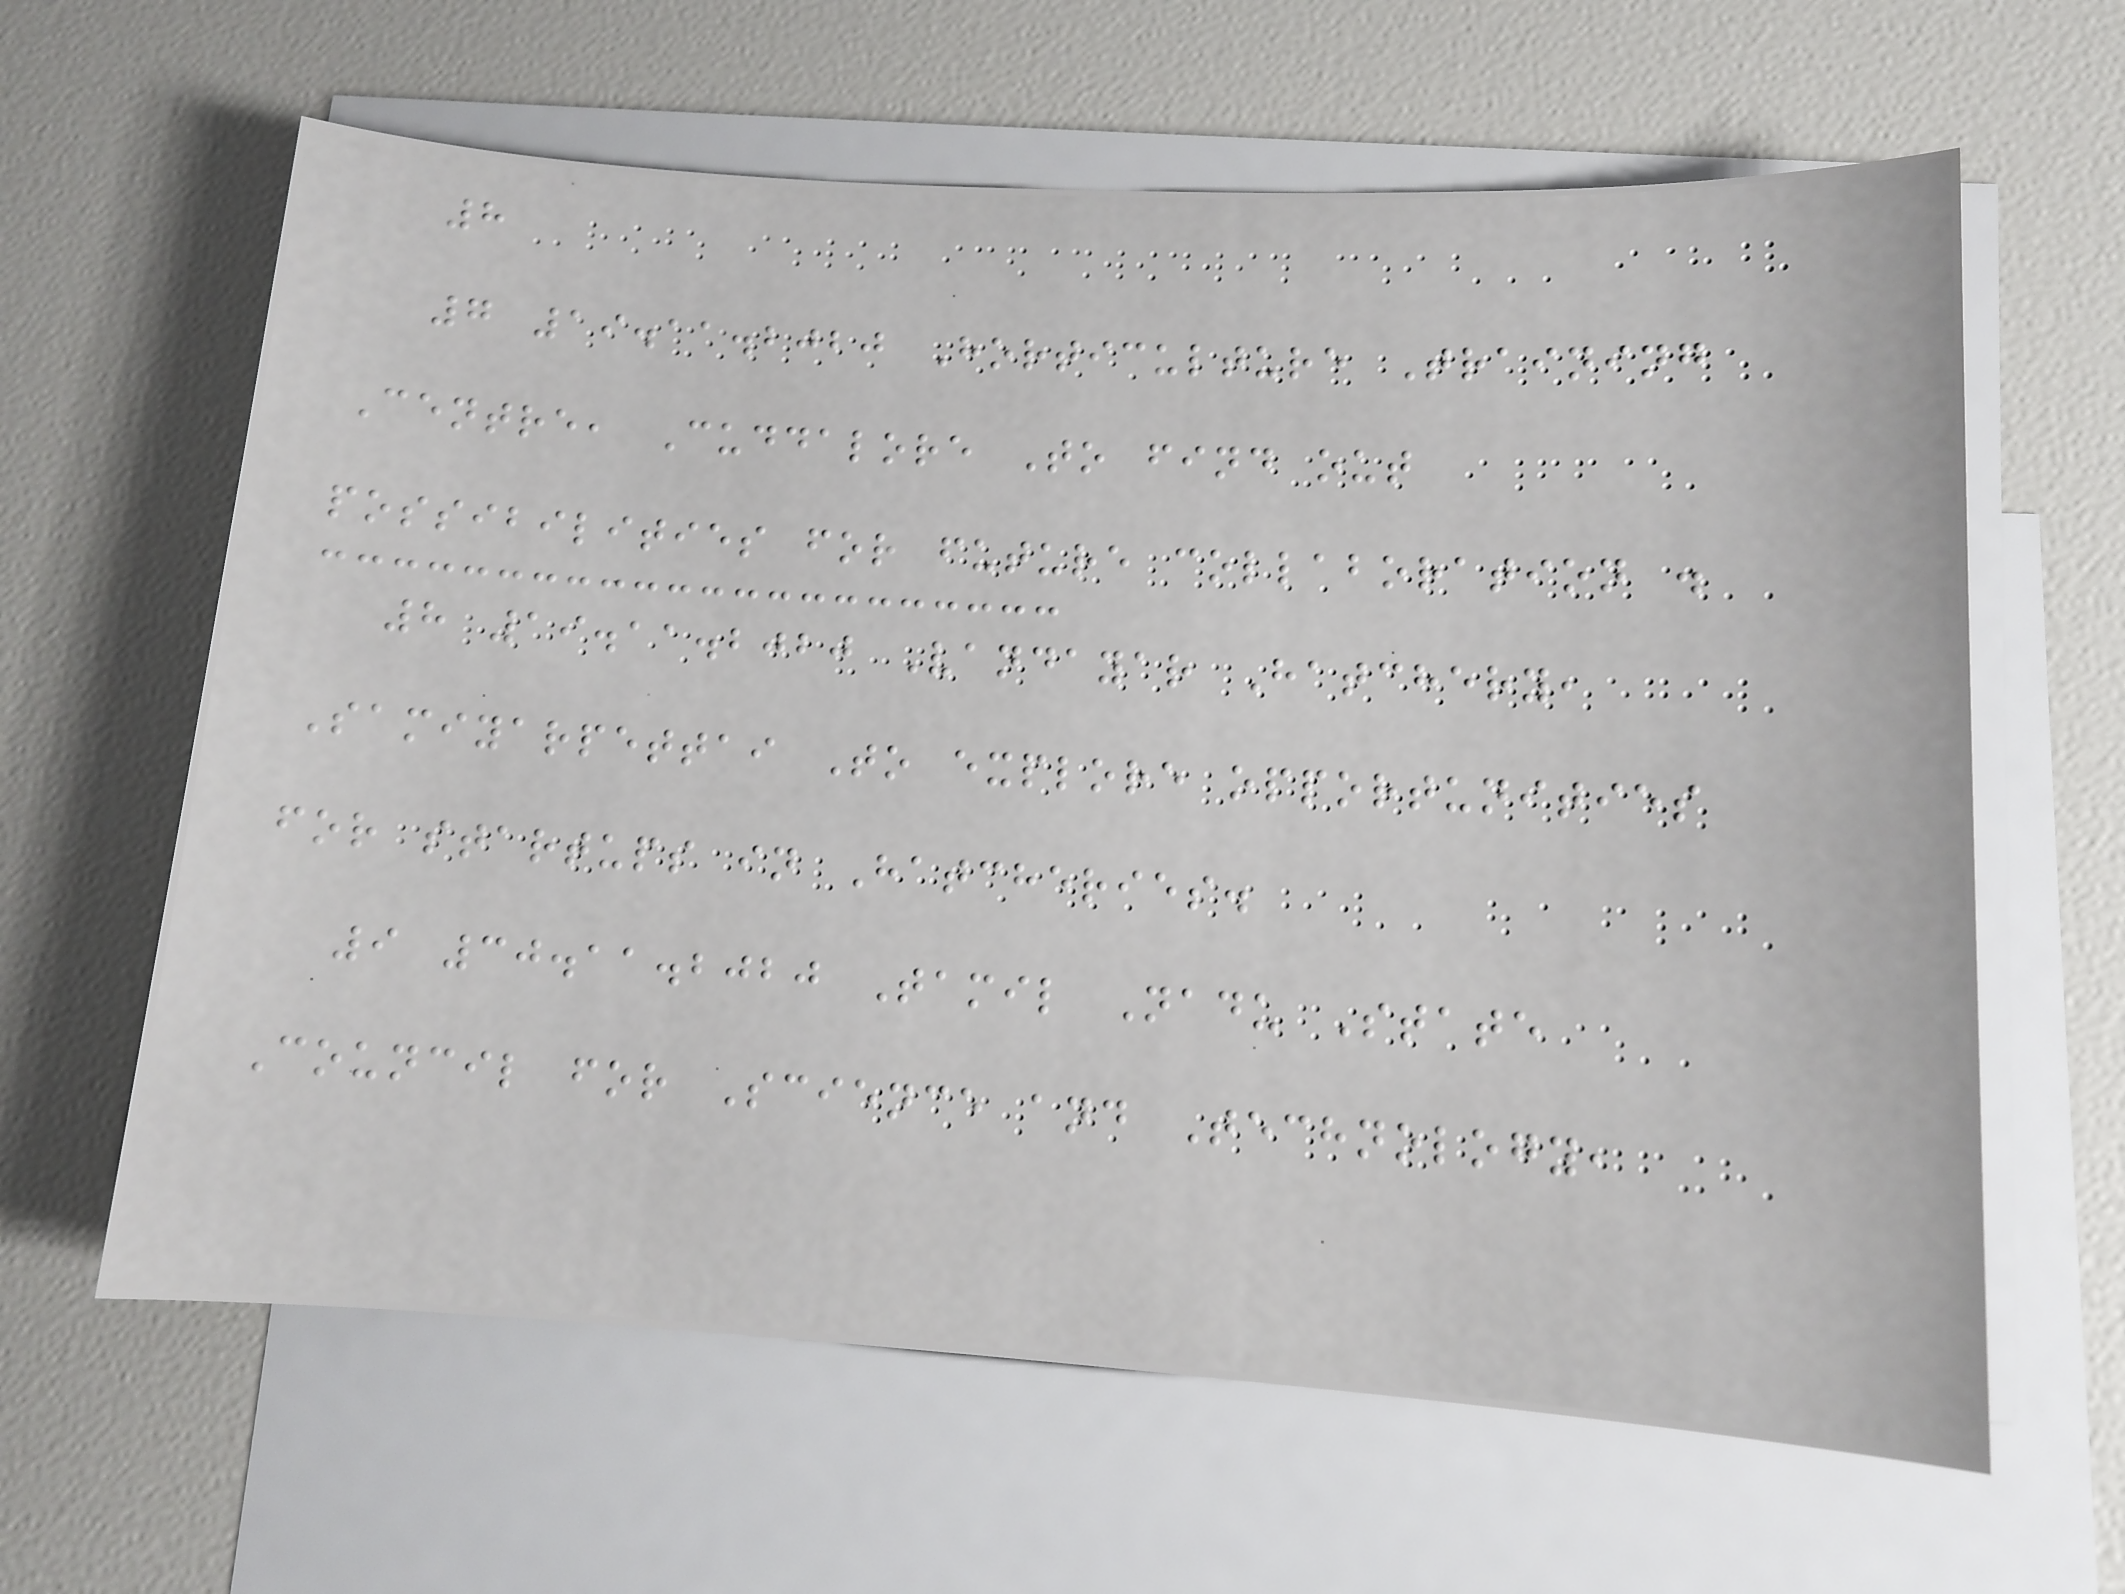8
7 19.11.2020 Horticulture Training
Centre, Cuddalore To find out
possibilities for future collaboration .
8 19.11.2020 Vandayar Hatchery,
Samiyarpettai To explore opportunities
for startups in Hatcheries.
9 30.11.2020 Tamil Nadu State
Council for Science and Technology,
